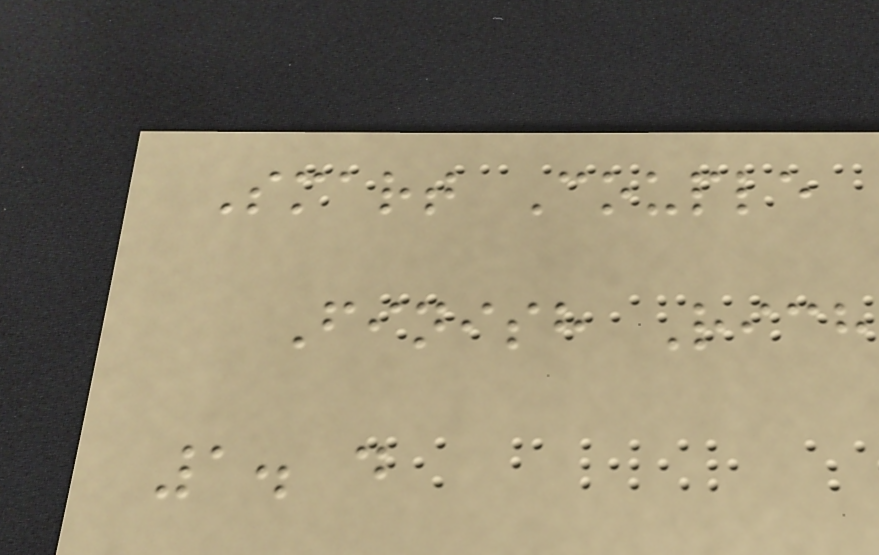Smart Couple
Finish Rich
1. d
